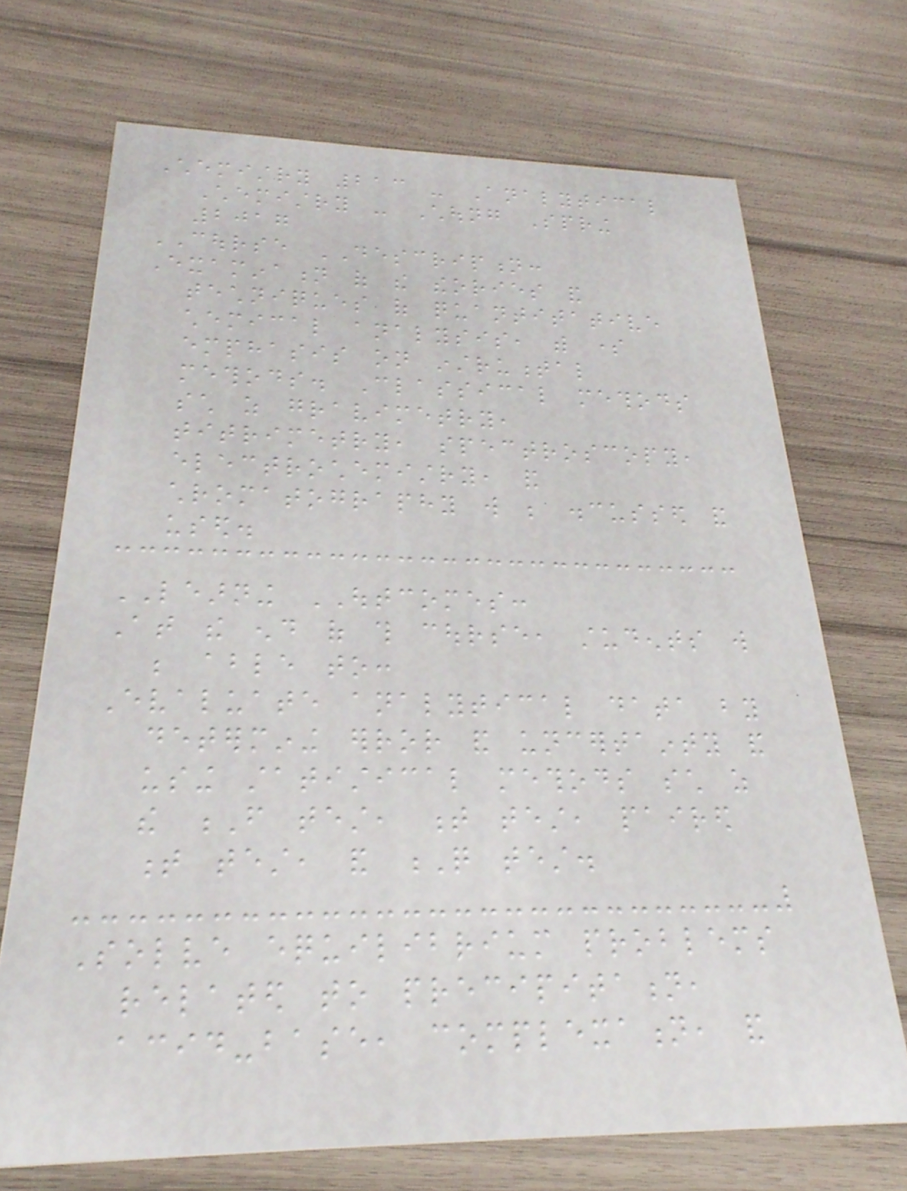Chemistry 213 - Analytical
Chemistry - Choung Spring
2017
COURSE DESCRIPTION:
Examination of the theories and
techniques of quantitative
chemical analysis, with some
emphasis on instrumental
methods. Classical methods
such as gravimetry,
titrimetry, spectroscopy,
electrochemistry, and
chromatography will be discussed and
used.
LEARNING OUTCOMES:
At the end of this course, students will
be able to:
Evaluate analytical data by
determining error and uncertainty and
using statistical methods such as
the F test, t test, paired
t test, and Q test.
Solve equilibrium problems
related to precipitation,
acid-base, complexation, and
